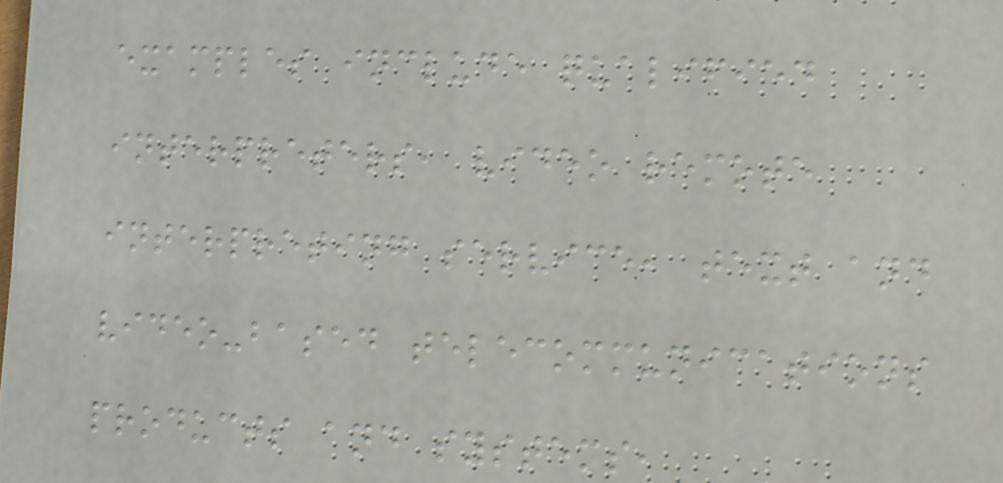examples include qualified
interpreters, video remote
interpreting service, text and
video-based telecommunications
products and systems,
